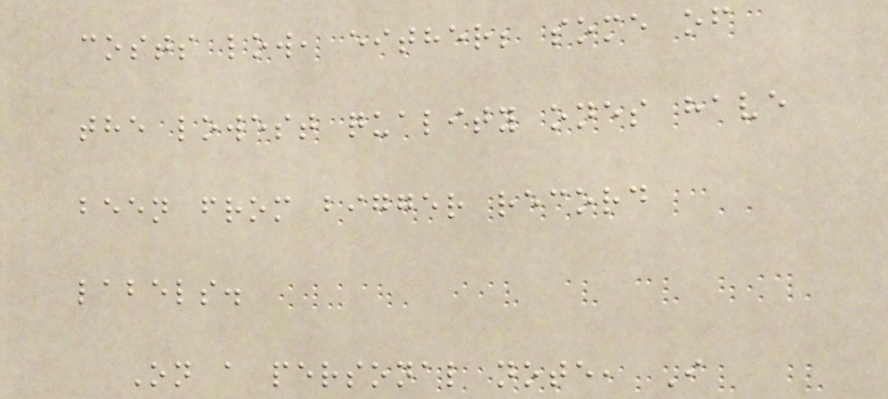costs low, either; some of
the lowest quality ones have
been from bigger record
labels.
On a personal note, I
